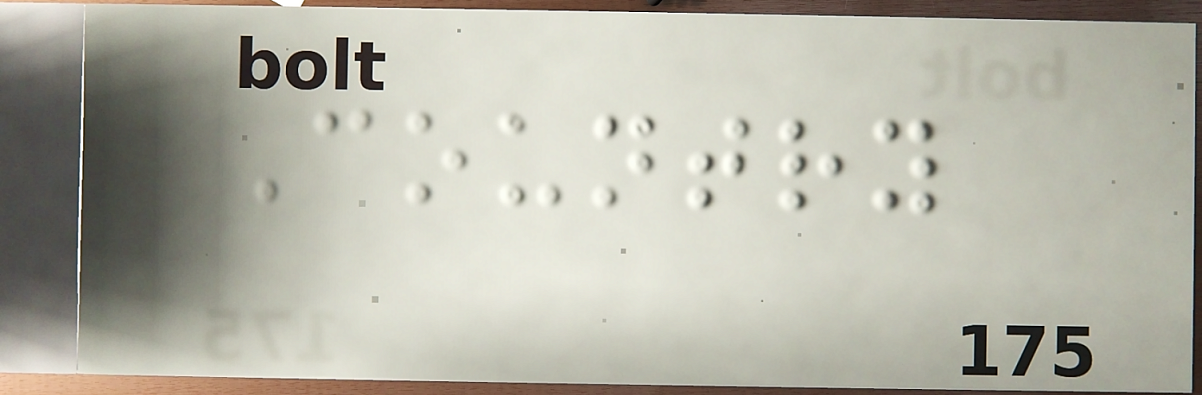Country
